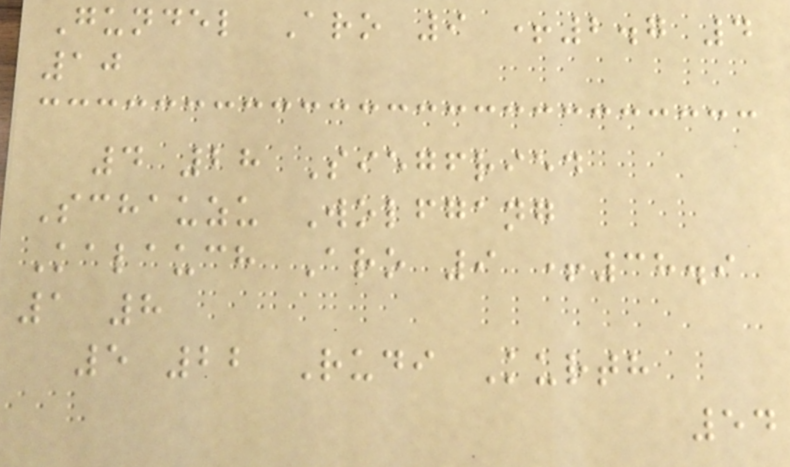Gundel Aro 9 +2.7 4
10
4 28 Siegfried
Schauzu Wolfgang
Kalauch Aro 9 +38.9
1 8
5 22 Rudi Kurth
54
